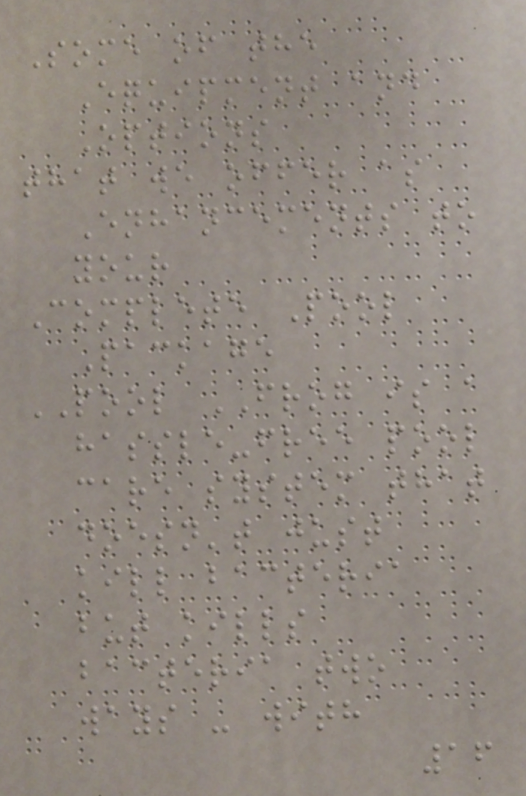Some of the
Equipment and
Options
that we offer as
Enhancements to
your
Complete Pool
Package
POOL FROG is a
hassle-free pool
care system that
doesn't just
kill bacteria
but kills
bacteria two
ways - with
16
